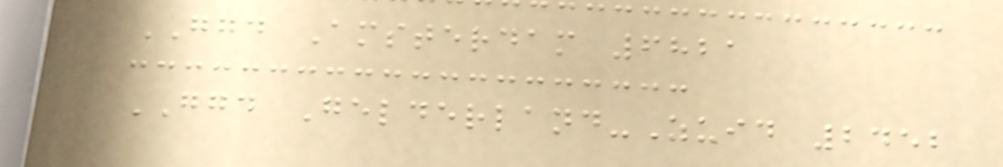GGD Amsterdam 6821
GGD Gelderland-Zuid 2452
